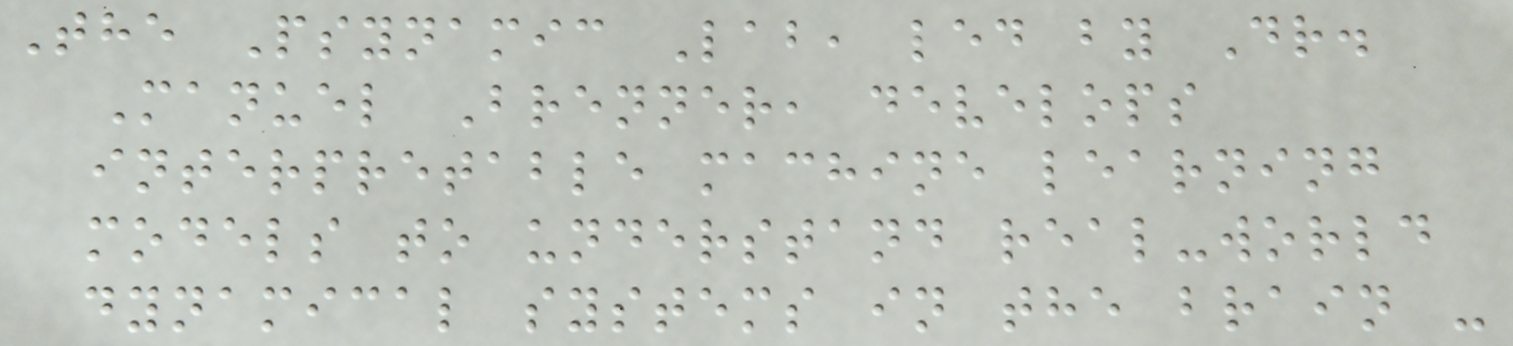The Psynamic Lab, led by Dr.
Manuel Brenner, develops
interpretable machine learning
models to understand real-world
dynamical systems in the brain -
